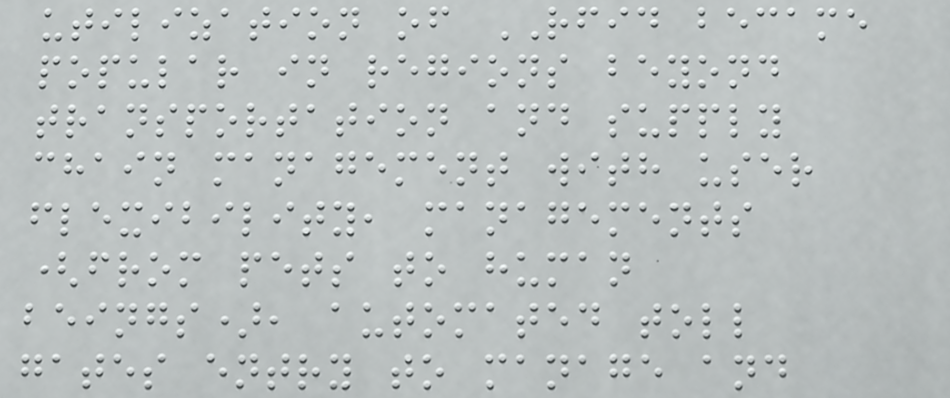utilization of RFID became
popular in regions beyond
transportation and supply
chain management with user
flexibility, managements
(from pets to human
beings), automated toll
gates entry to manage and
